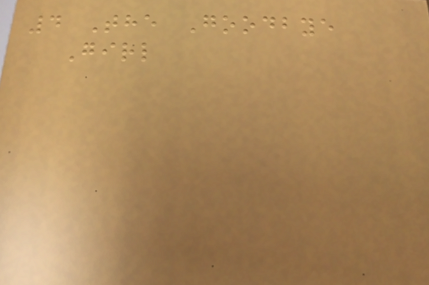4 The Goodbye
Girl
